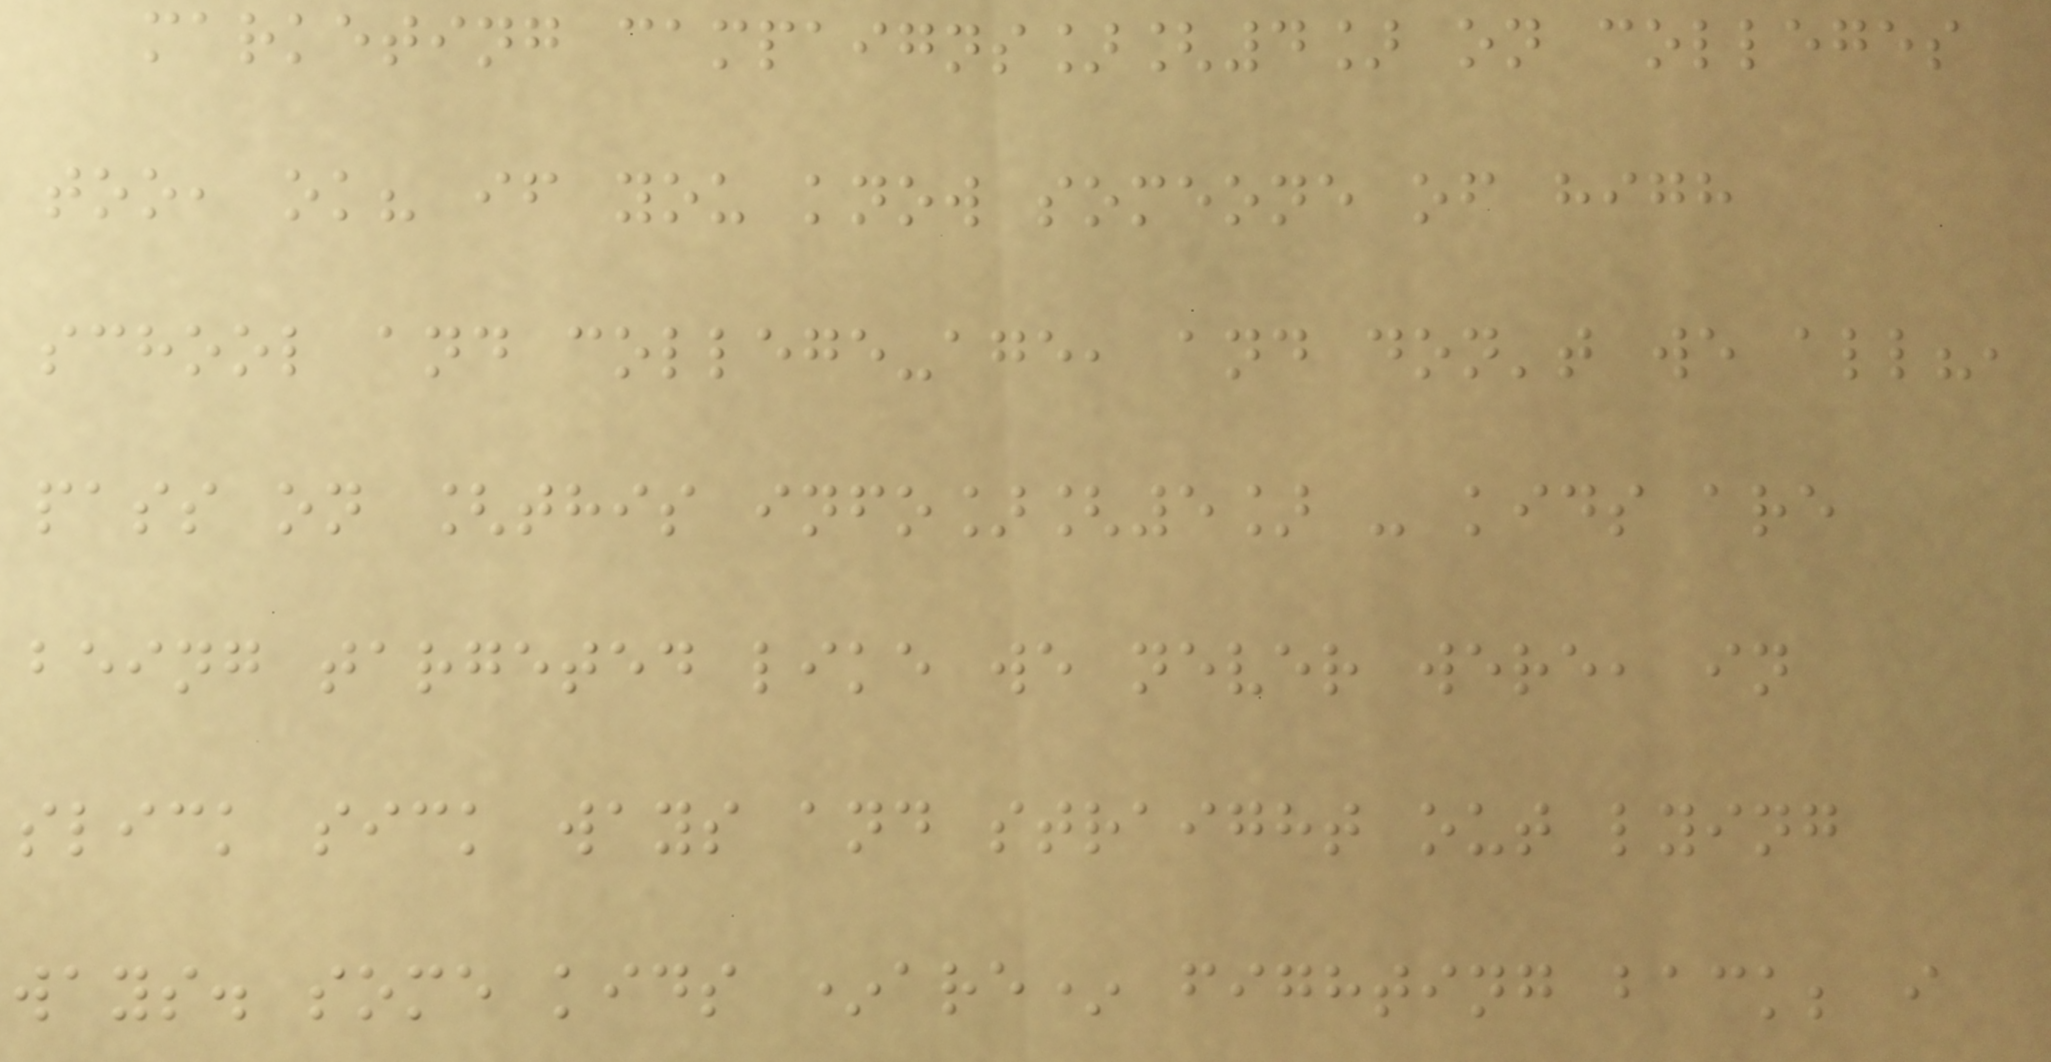marketing campaigns][4] on colleges
too, ok? if you know someone of high
school and college-age, and don't we all?,
pass on [this info][5] - kids are
being targeted like we never were, in
slick sick ways and straight out lying
ways. some kids *are* fighting back; i
